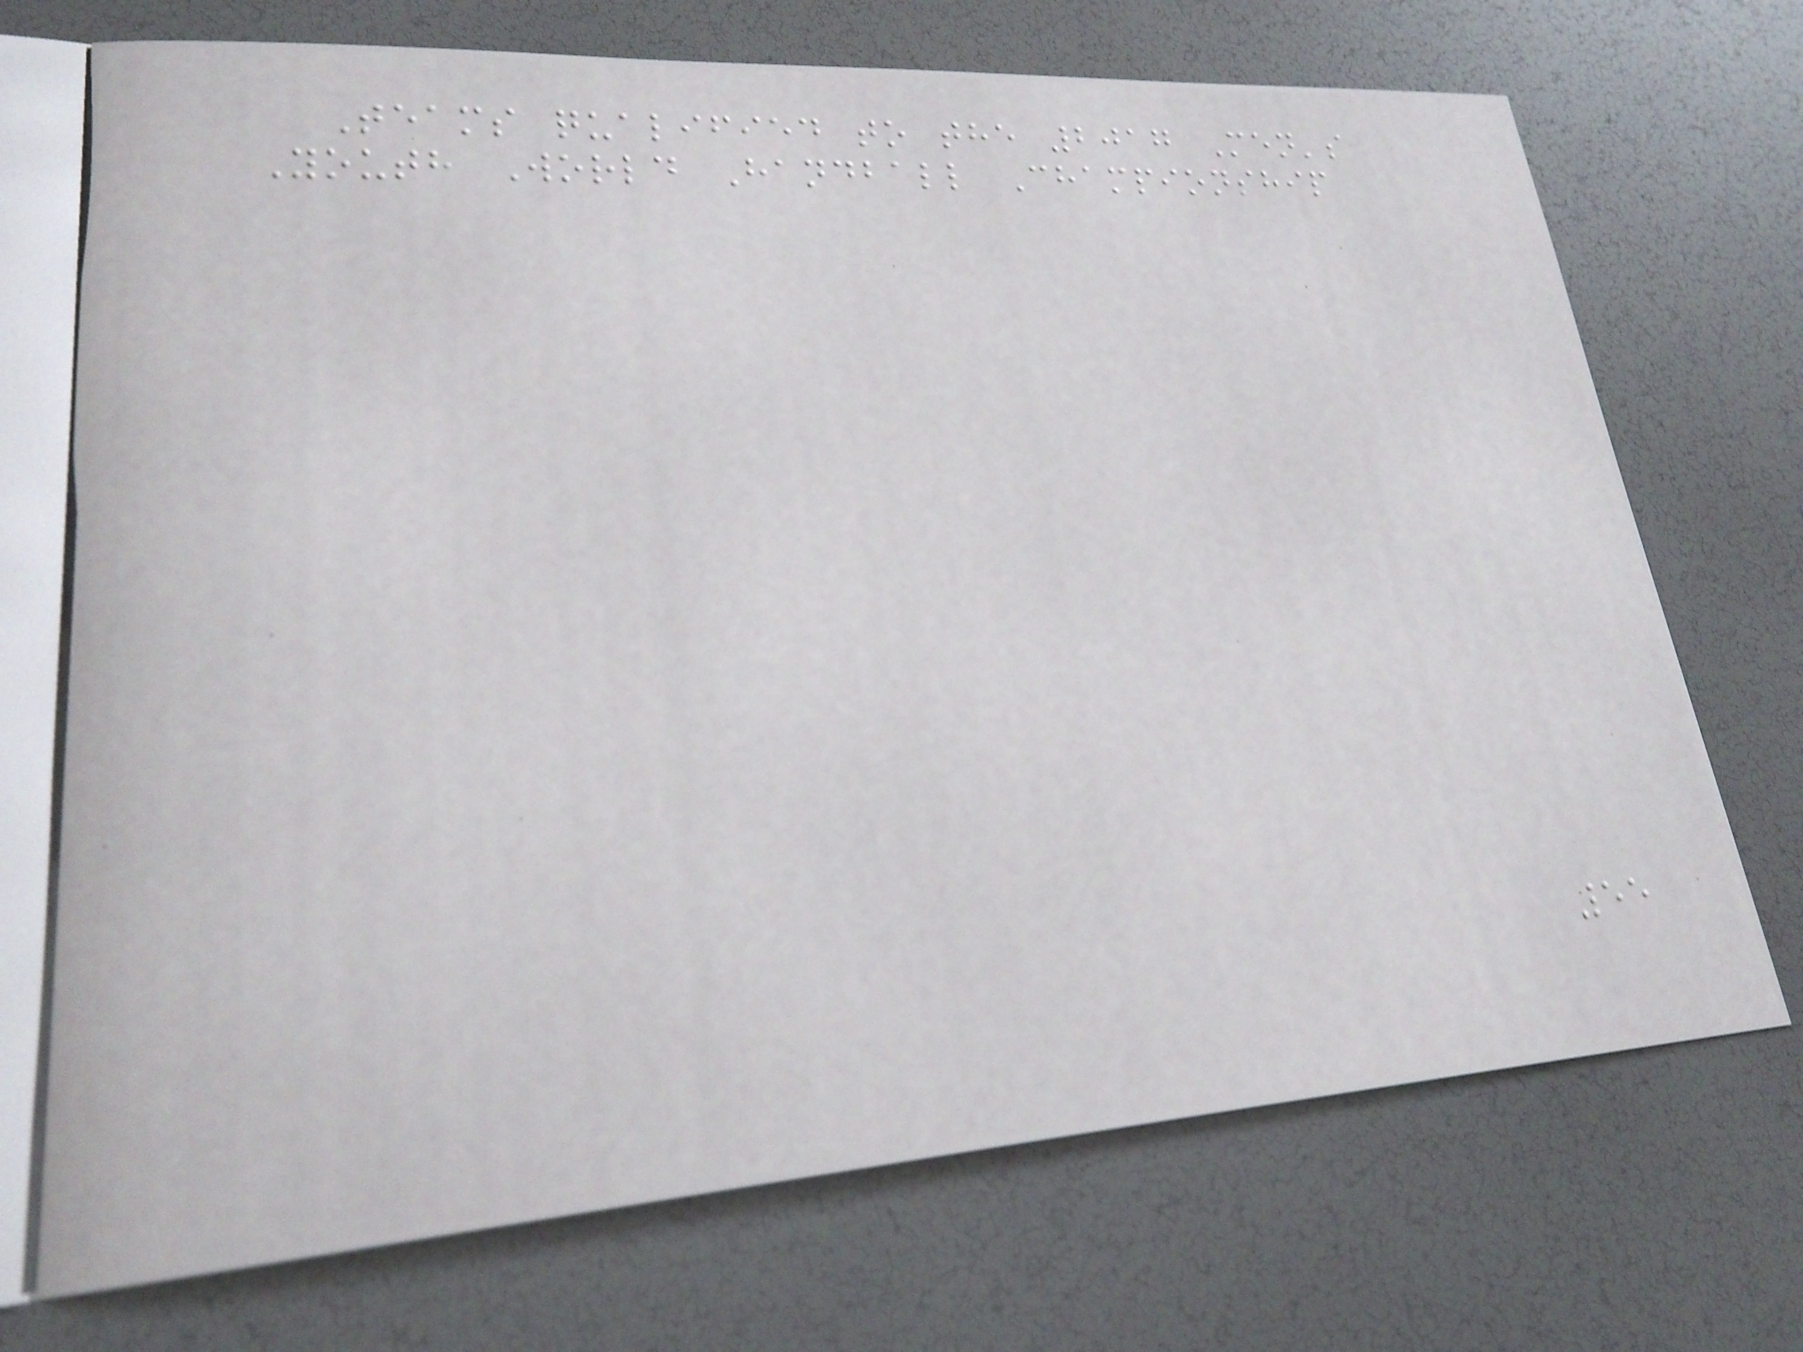Teams qualified to the 2017 Men's
Youth World Handball Championship
55
